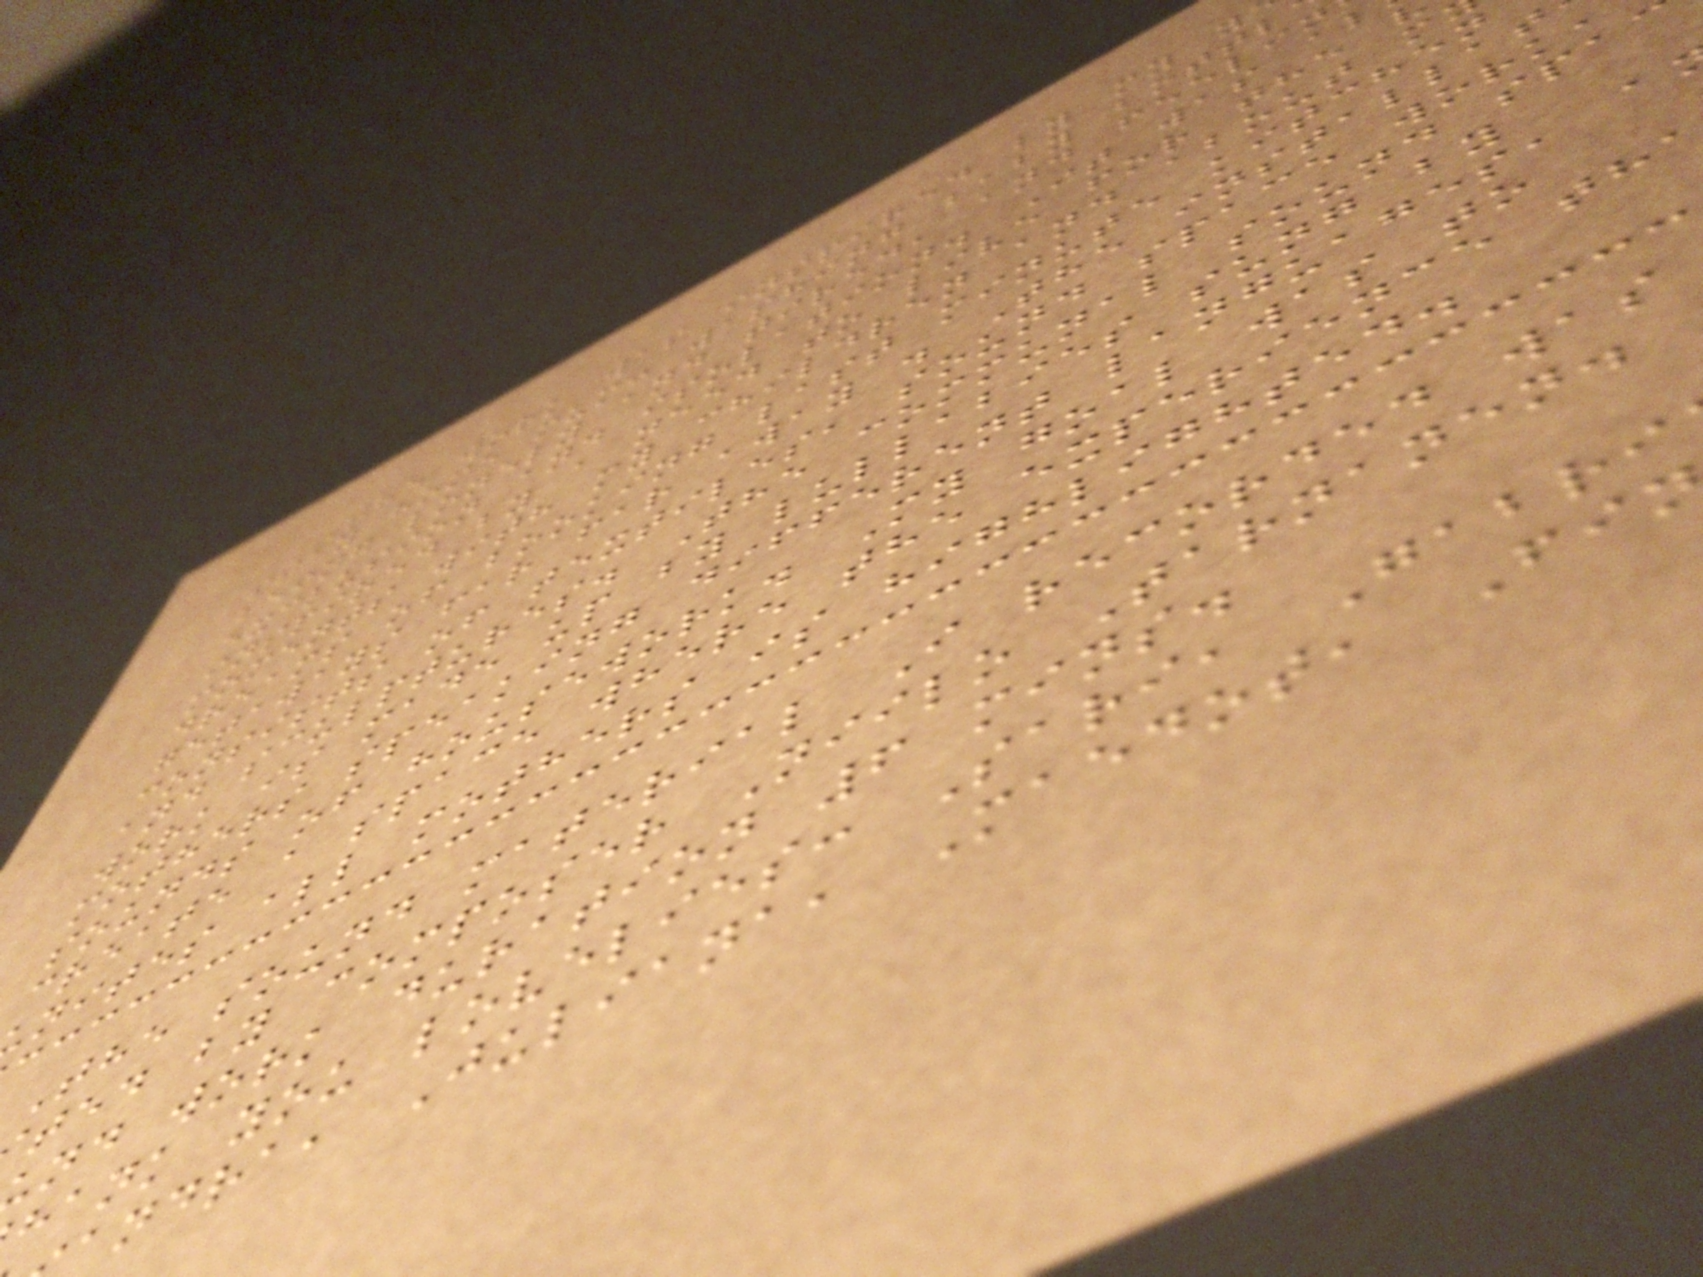The work was inspired by my y
stay home mum: washing baby bottl
being lonely and tired, and feelin
exclusion and isolation. It was al
inspired by a need to live for the
moments with my children and about m
dreams of booking last minute kitchen
getaways far far away . The installat
consists of textiles, sound space work,
and sculptures. The communal sound spa
work is made up by lullabies sung by
mothers speaking different languages, a
sounds of housework. My goal was to
create a space where the experience th
nites all mothers is highlighted.
The sound material I recorded was
ted by composer Niilo Tarnanen.
nd work duration 6 mins.
hank you lovelies: Sari, Gabri
andra, Juliana, Maedot, Fi
